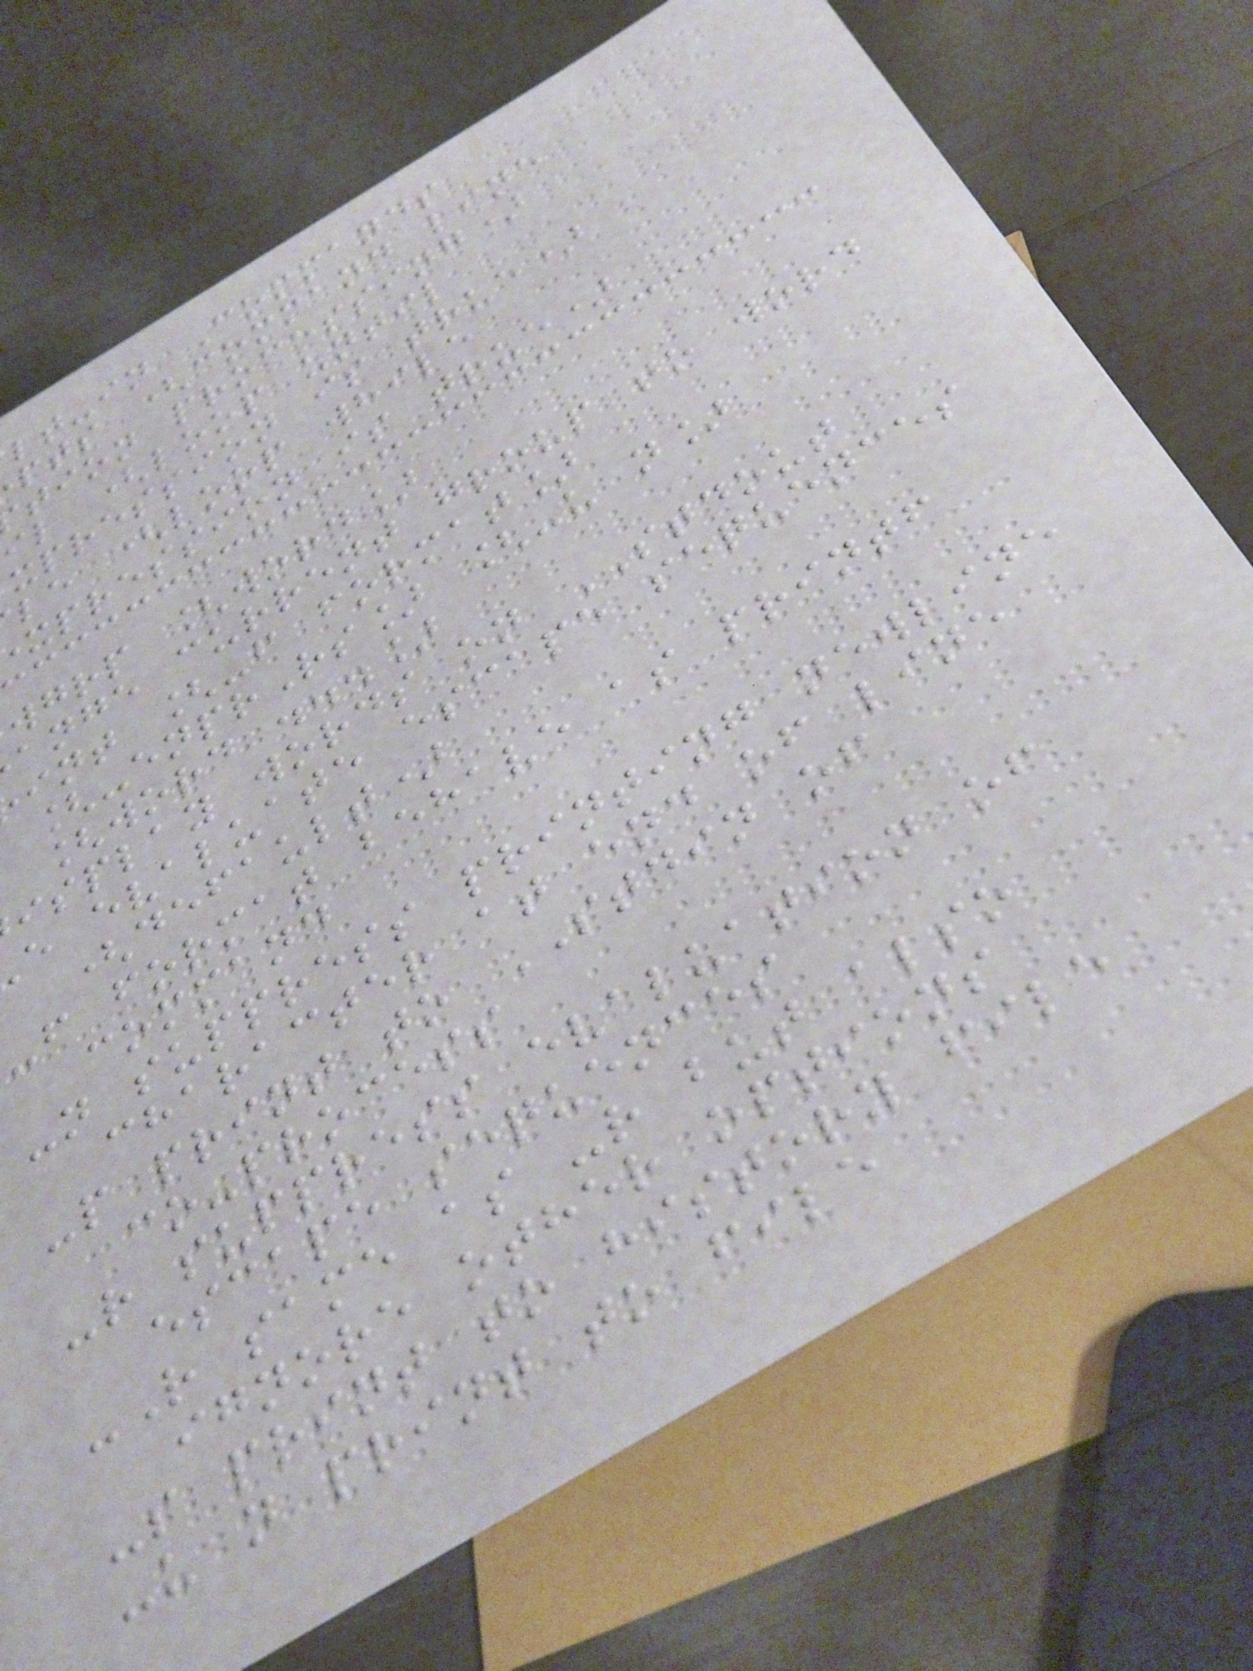lt-in Commands
pts (command line
tion processing)
il (loop until
xpression is true)
le (loop while
xpression is true)
wgrp [word]
ange current group to word
int [-f format]
[-enprRs] [-u n]
[word ...]
isplay words on STDOUT
e evaluate escape sequences
(default)
-f format behave as printf
command
-n suppress printing newline
character at end of line
-p print to STDIN of
co-process
-r suppress evaluation of
escape sequences
-R same as -r but also
ignore other options
-s print to history file
-u n print to file
